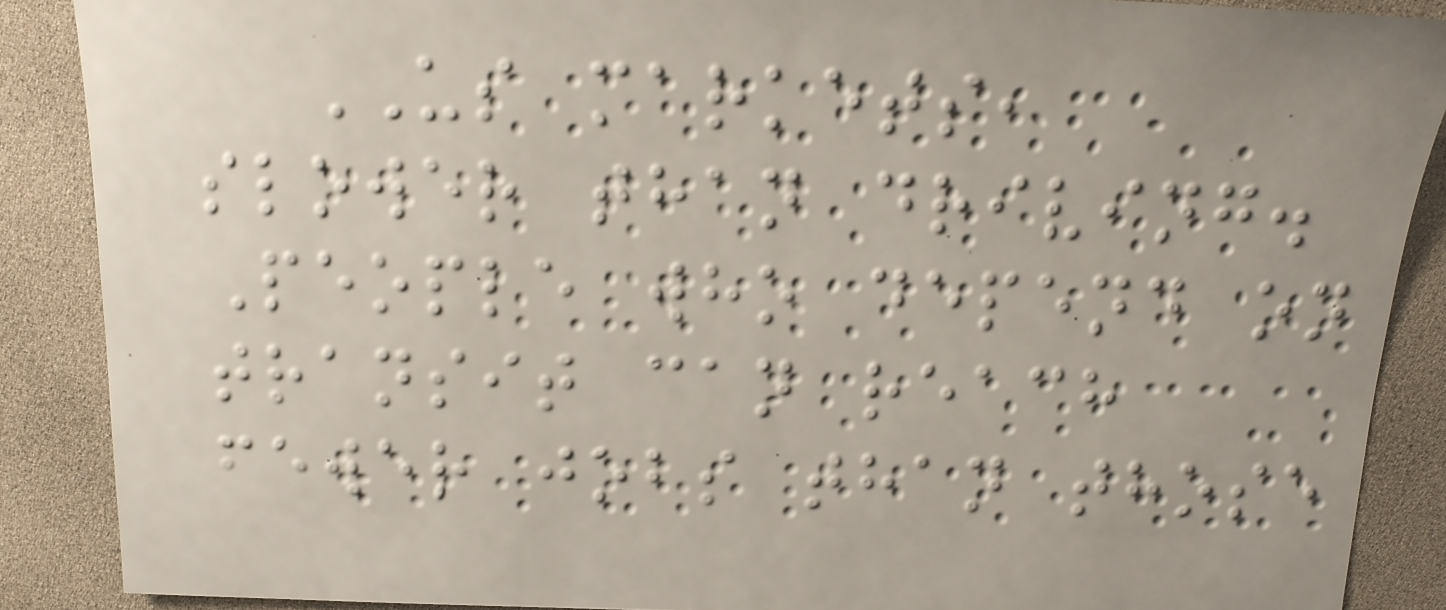US markets,
slower than driving.
People who depend on
transit can reach
fewer jobs than those
